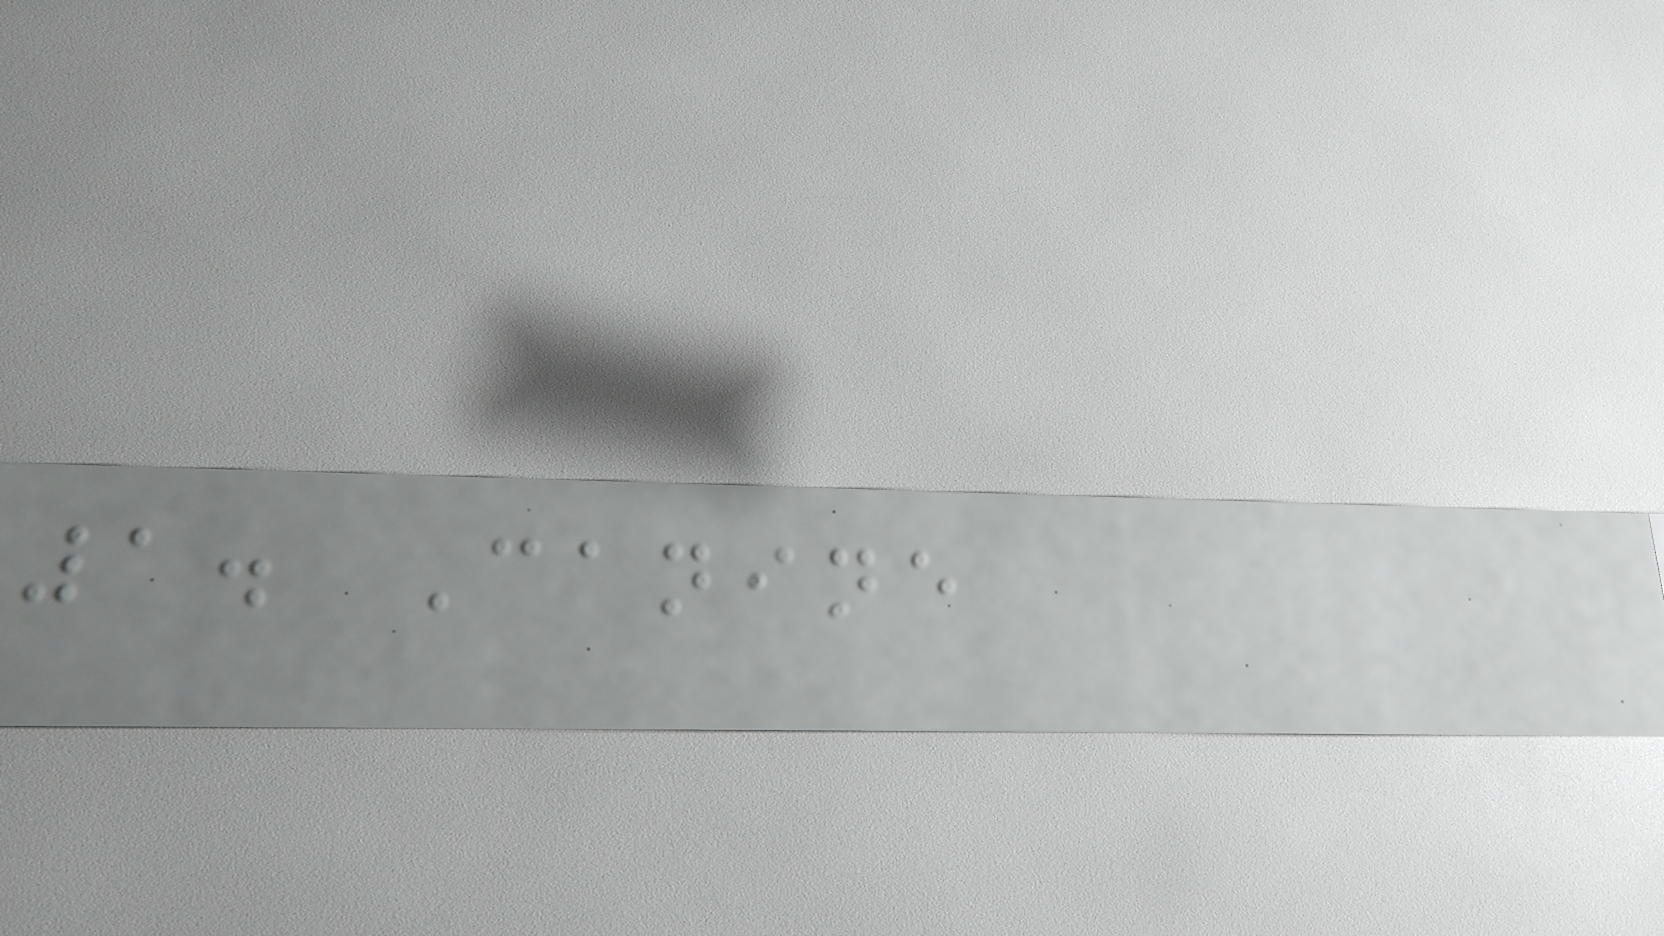1. Canine
